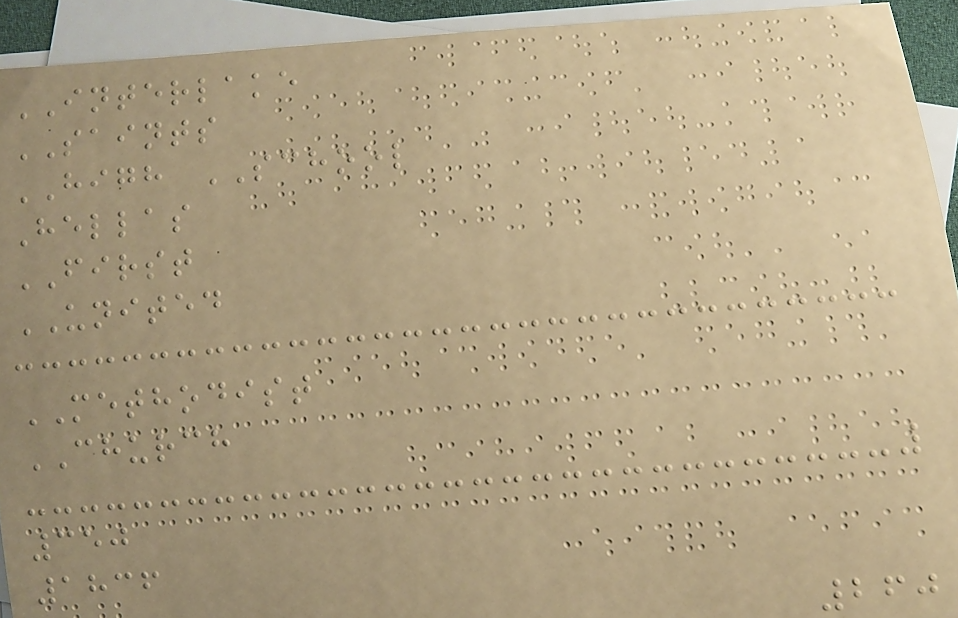INTERLAKE
SAINTS
HIGH SCHOOL
Hellas
FIRST
UNITED
METHODIST
CHURCH
350
1836
260
